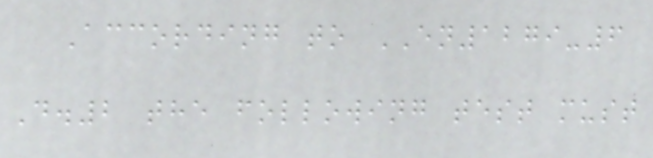According to EN1279-6
D.2 the following test must
